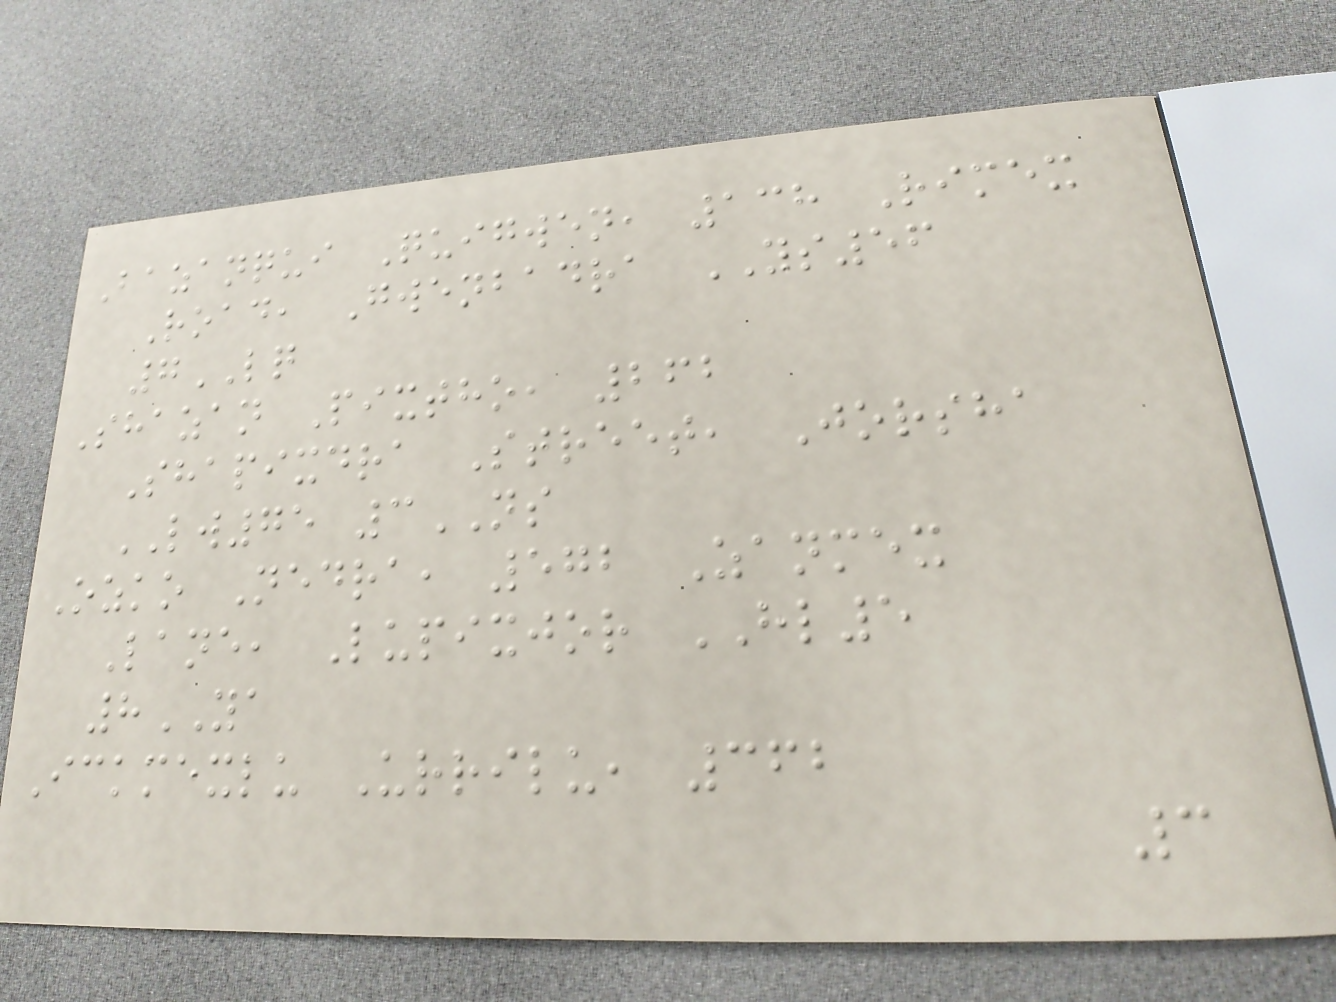Bazanqui Quigwen, 138 Rimex
Road, Gwenbadra YS56
7LQ
Shazan Pixtho, 262
Shapixdra Street, Jorsha
LW75 3NS
Ozko Nedra, 572 Zanmex
Lane, Lupixjor HL5
8YA
Ickmexlu Urrilu, 362
3
